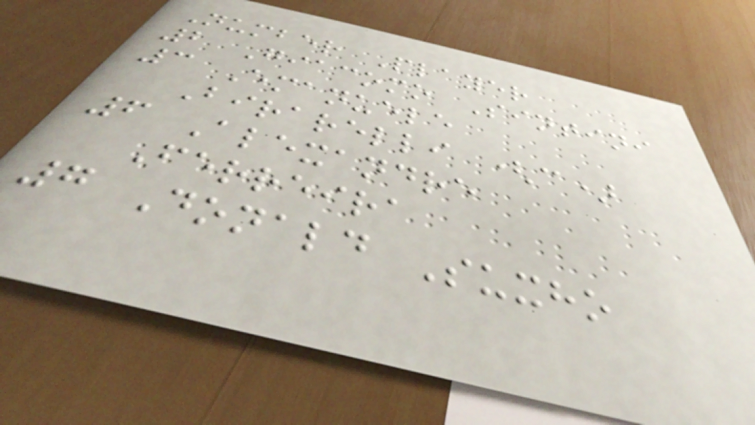Number Player
2 Giacomo Sintini
3 Emanuele
Birarelli (c)
6 Alexandre
Ferreira
7 Donald Suxho
